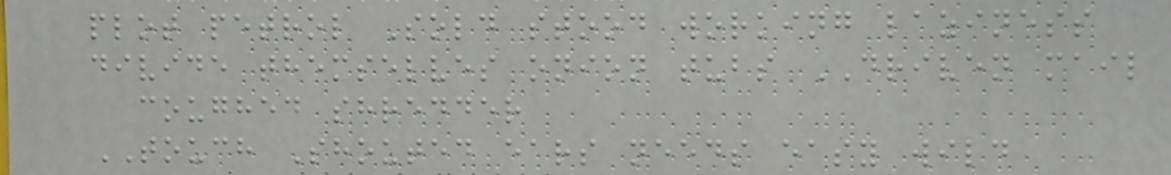plot petrol Sold stood working laziness
divide themselves onion tubs DRIVEN mail
coughed shredder
TOUCH Shouted ears needs easy wild
